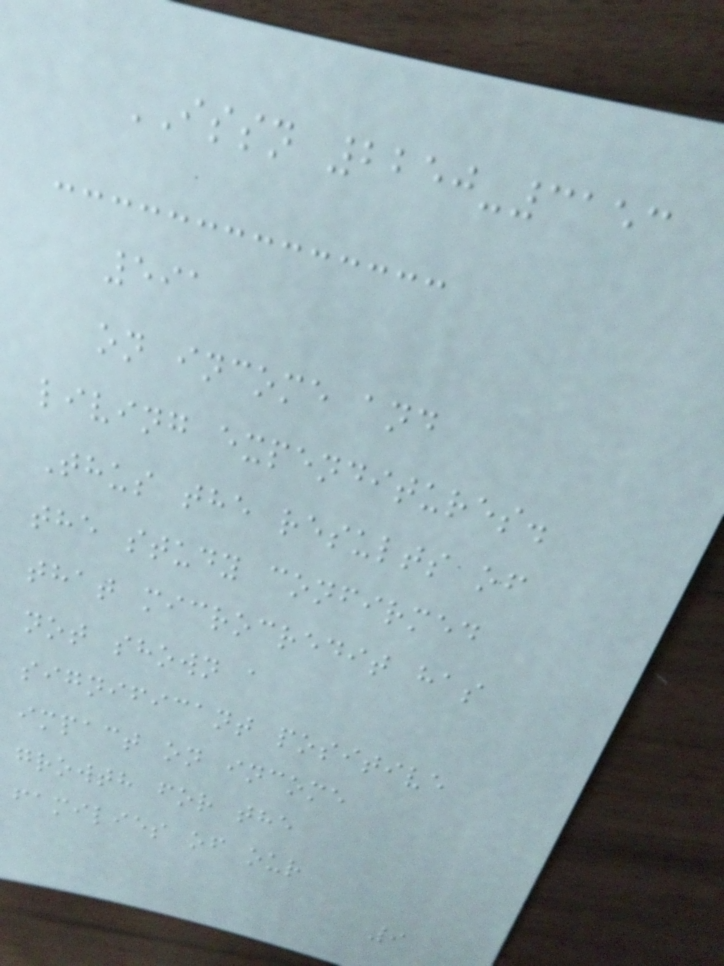ISSN 2250-3153
591
on income and
living expenditures.
Thus the results of
the study confirmed
that microcredit has
not shown a
significant positive
impact on income
growth for the
families of our
9
